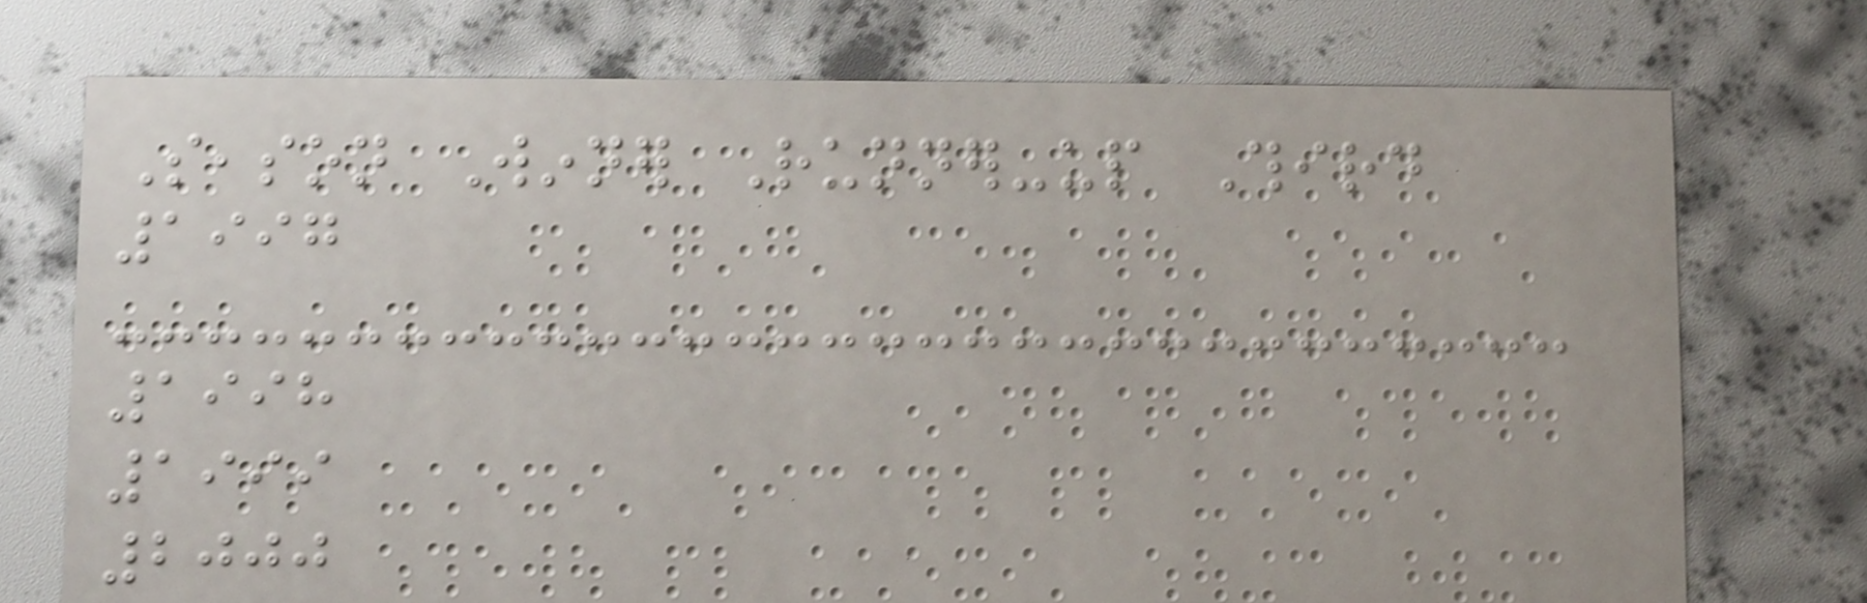Season Winner Runner-up Third
1997
1998
1999
2000
